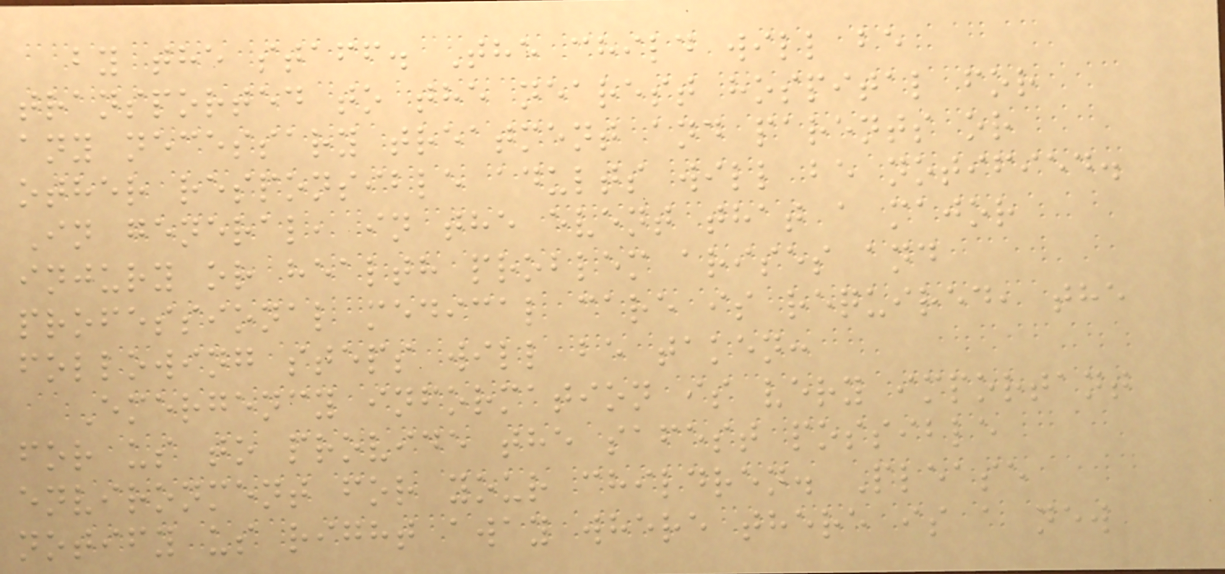by the staff. The child will be
transported to the nearest hospital for
any necessary treatment and parents or
other responsible adults will be notified.
In general, in the event that a major
injury or health problem arises and
professional medical care is required, the
following steps will be taken:
Emergency information is very important
for us to provide the safest possible
environment for your children. Please
notify us right away where there is a new
